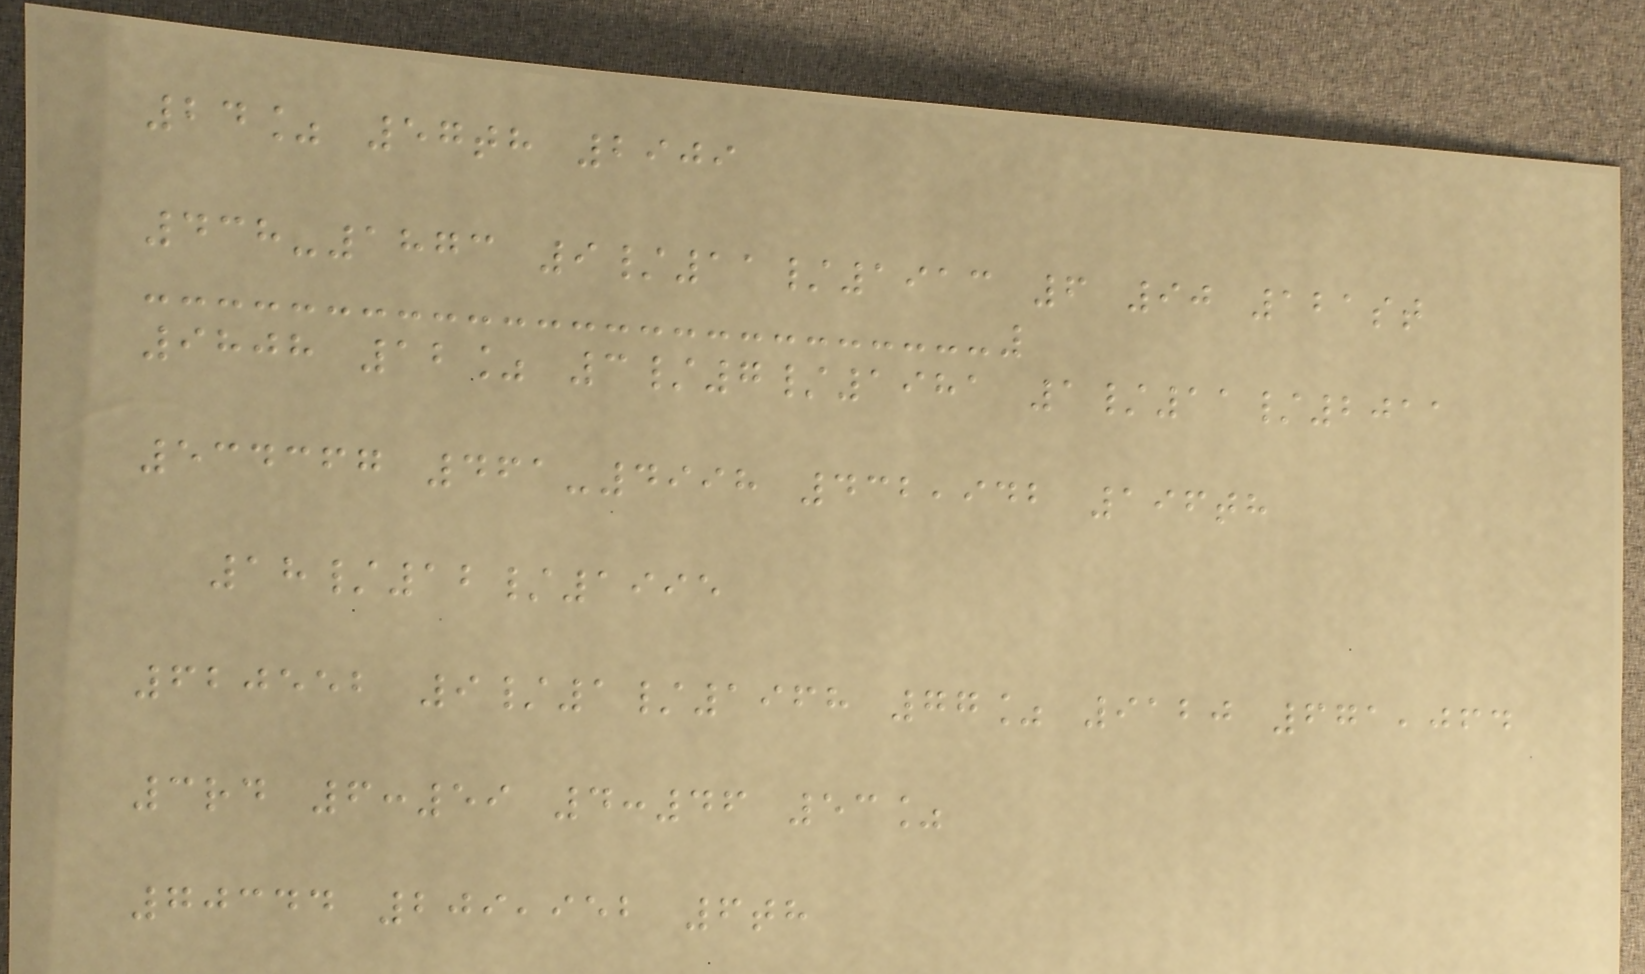24% 57th 2909
438-1873 9/11/1913 6 90 121st
9808 12% 3/7/1981 1/11/2011
534367 461-4998 432,942 196th
18/12/1995
620552 9/1/1968 77% 9120 671,064
3rd 6:59 4:46 53%
70344 209,952 6th
